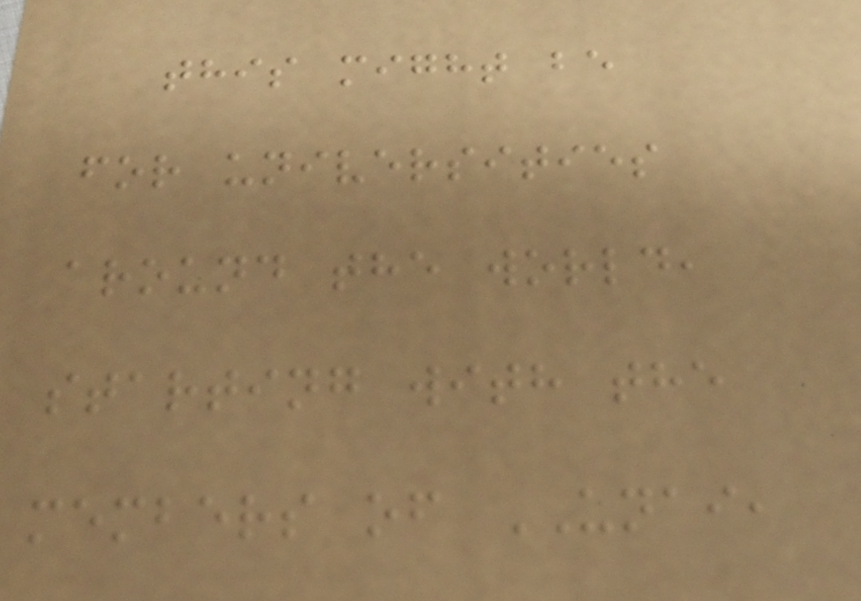this might be
for universities
around the world,
starting with the
members of UNAI,
